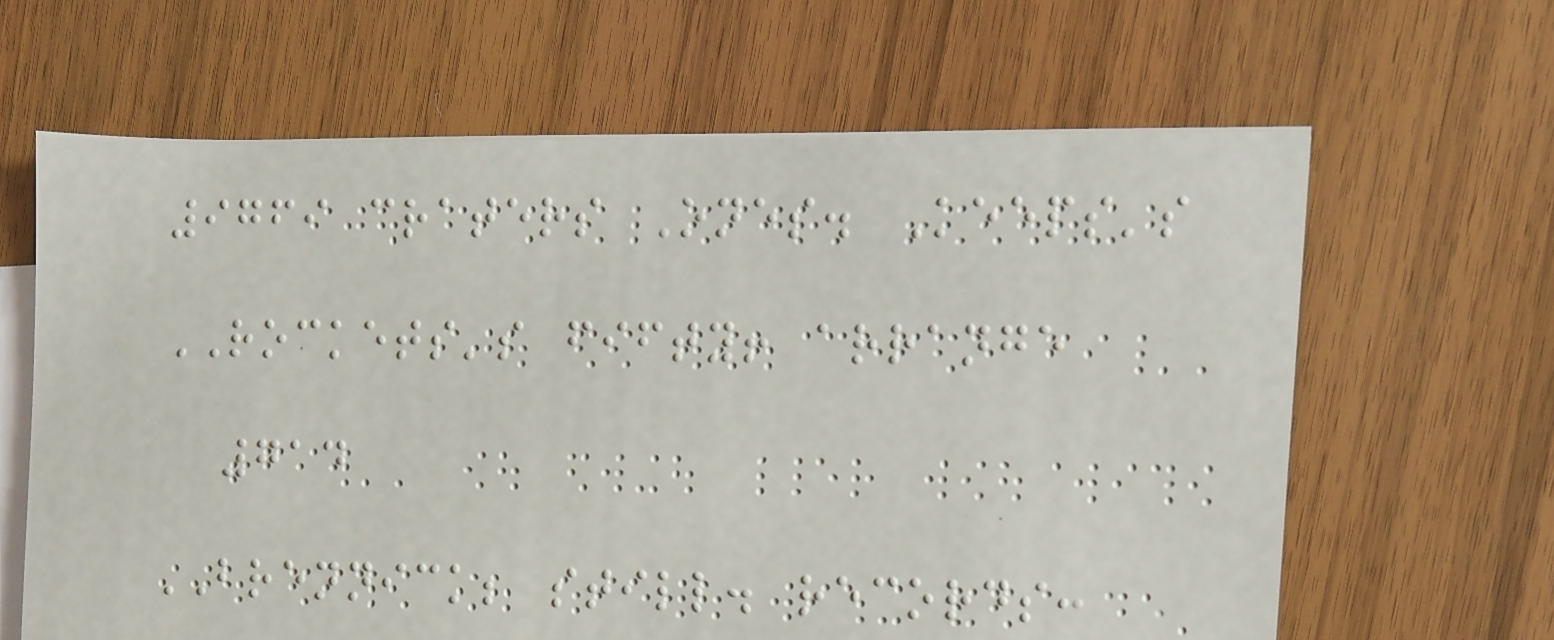9769 craters Ones. Keeps's
ROCKETS's fifty! arrange
714
BRENNICK; still. records:
